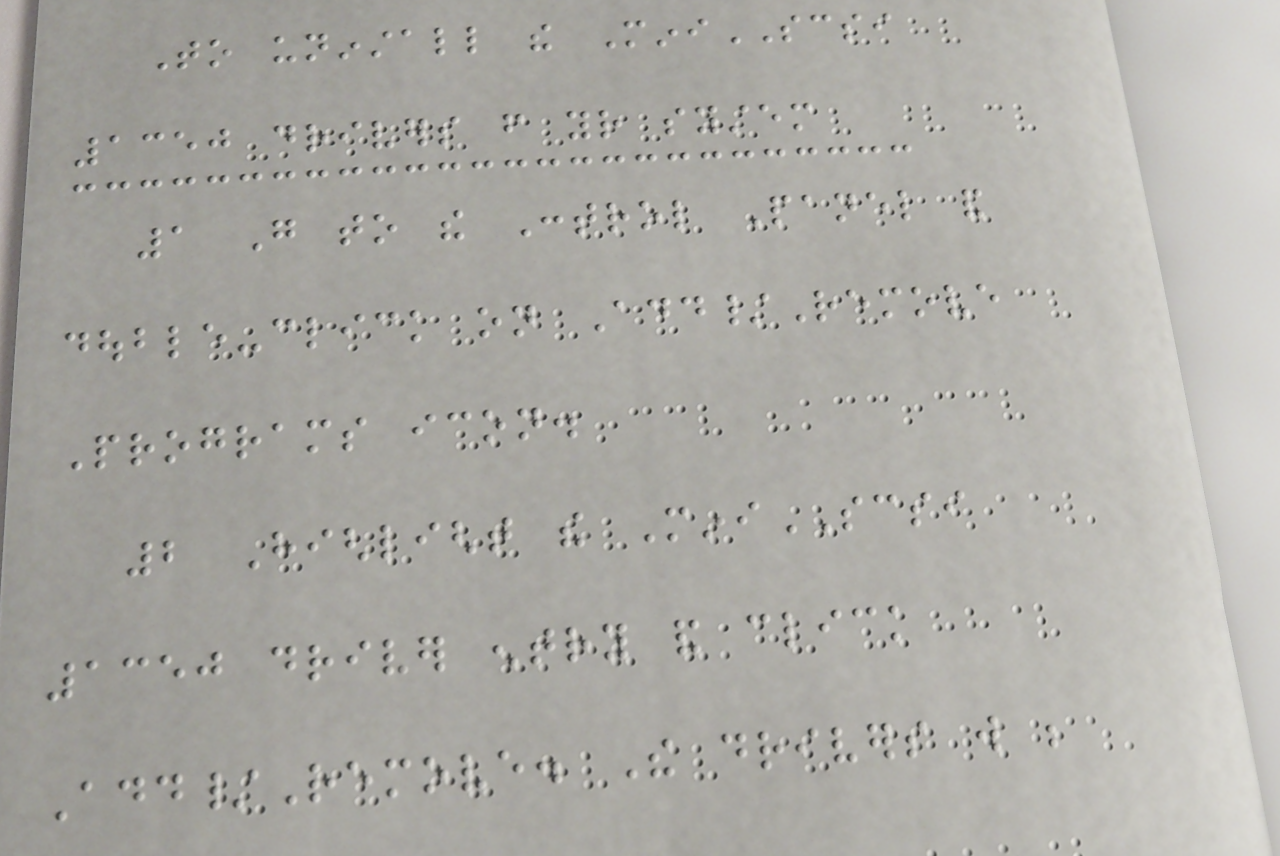To uninstall the MiniSCSI
1350 drivers from your system
1 Go to the Control Panel and
double-click on Add/Remove
Programs icon.
2 Highlight the MiniSCSI
1350 driver entry and click
Add/Remove. The drivers will be
